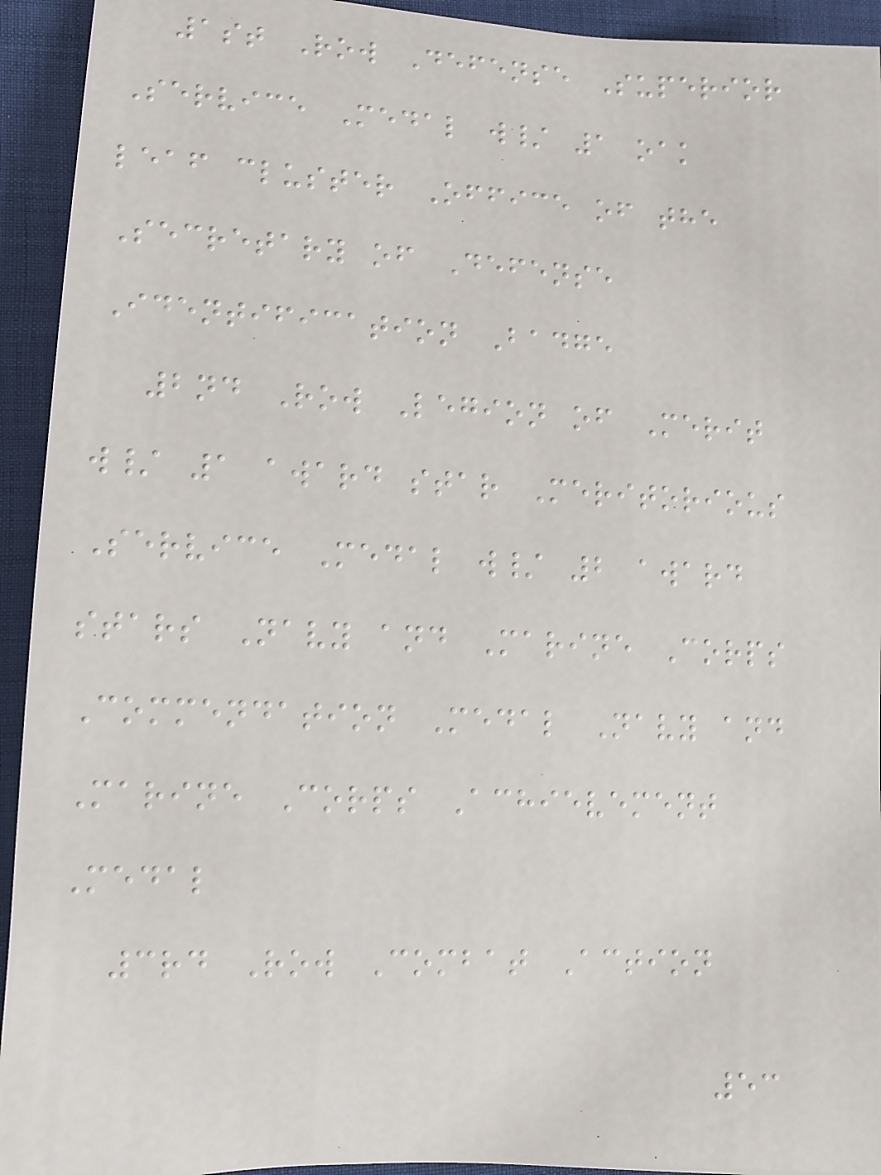1st Row Defense Superior
Service Medal w/ 1 oak
leaf cluster Office of the
Secretary of Defense
Identification Badge
2nd Row Legion of Merit
w/ 1 award star Meritorious
Service Medal w/ 2 award
stars Navy and Marine Corps
Commendation Medal Navy and
Marine Corps Achievement
Medal
3rd Row Combat Action
53
